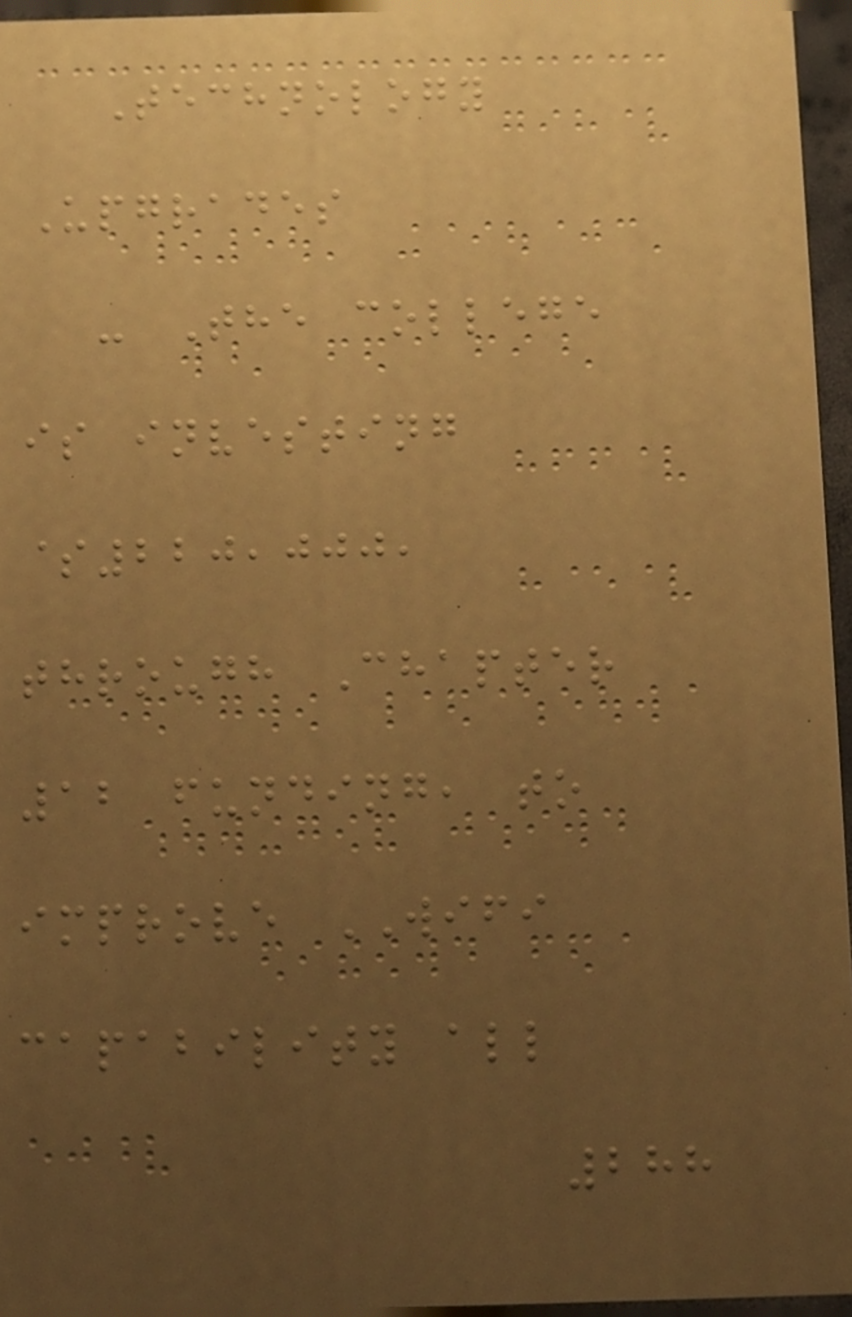Technology
Upgrades
- The college
is investing
$220,000,
through Chapter
12 funding, to
improve WIFI
capability all
288
